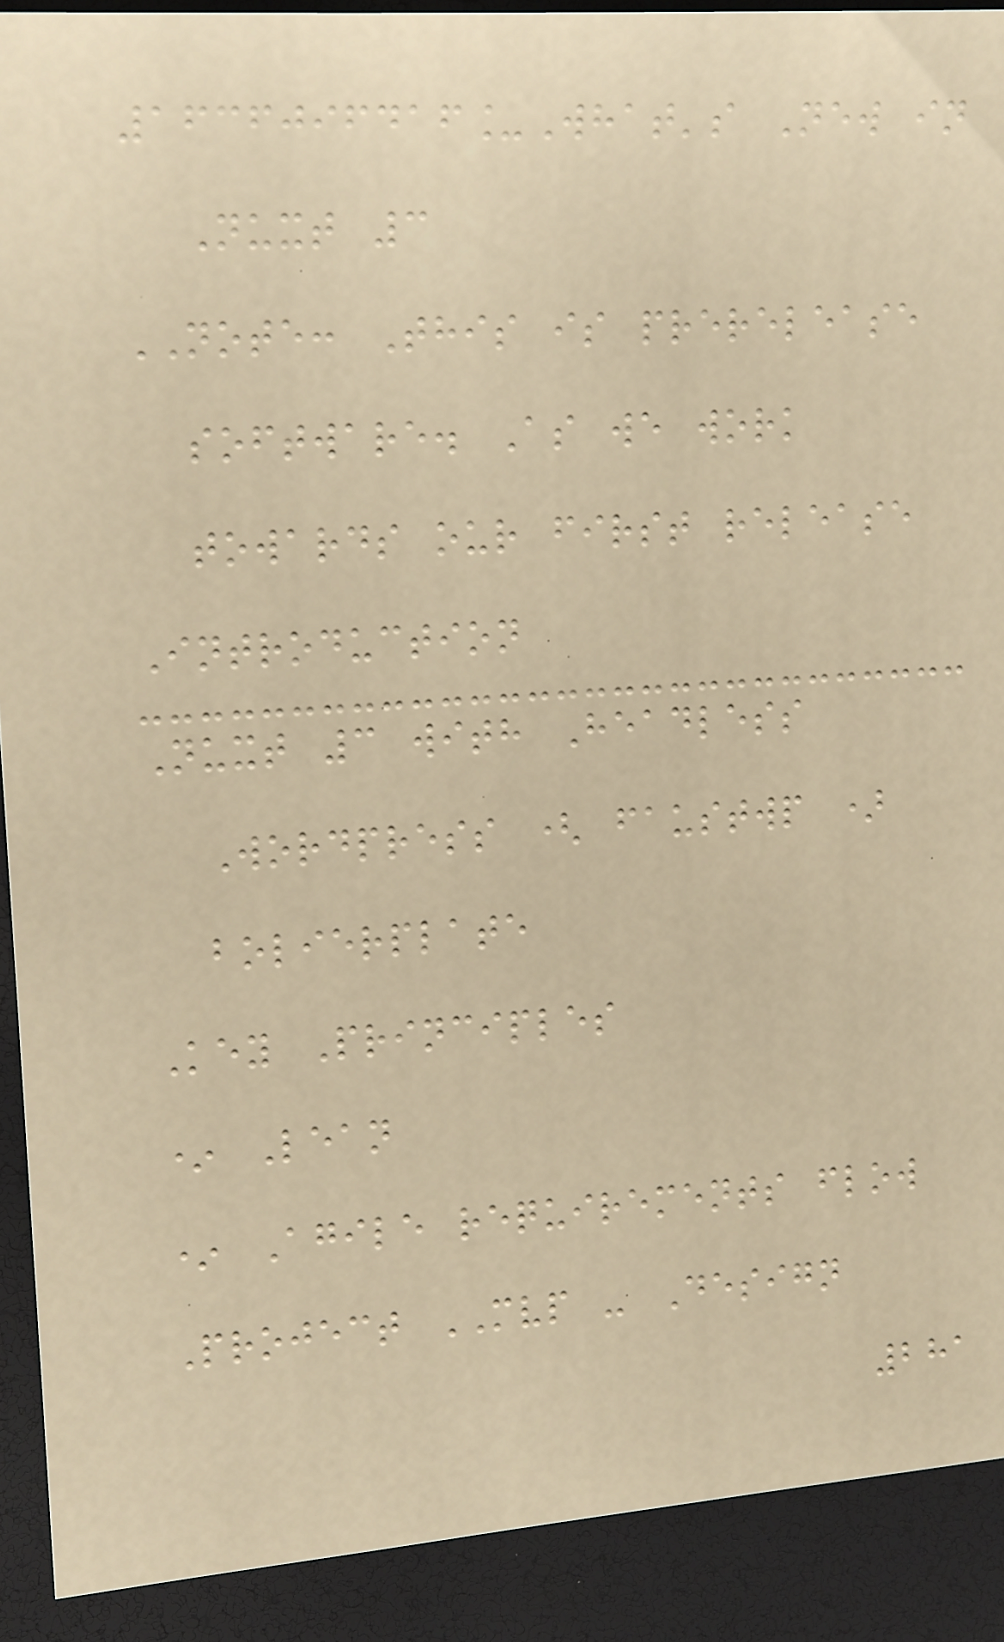1636096416_What's New in
Nuxt 3
NOTE: This is prerelease
software. As we work
towards our first release
Introduction
Nuxt 3 with Headless
Wordpress ( faustwp )
bolierplate
Key Principles
* Lean
* Agile requirements flow
Project MVP - Design
281
